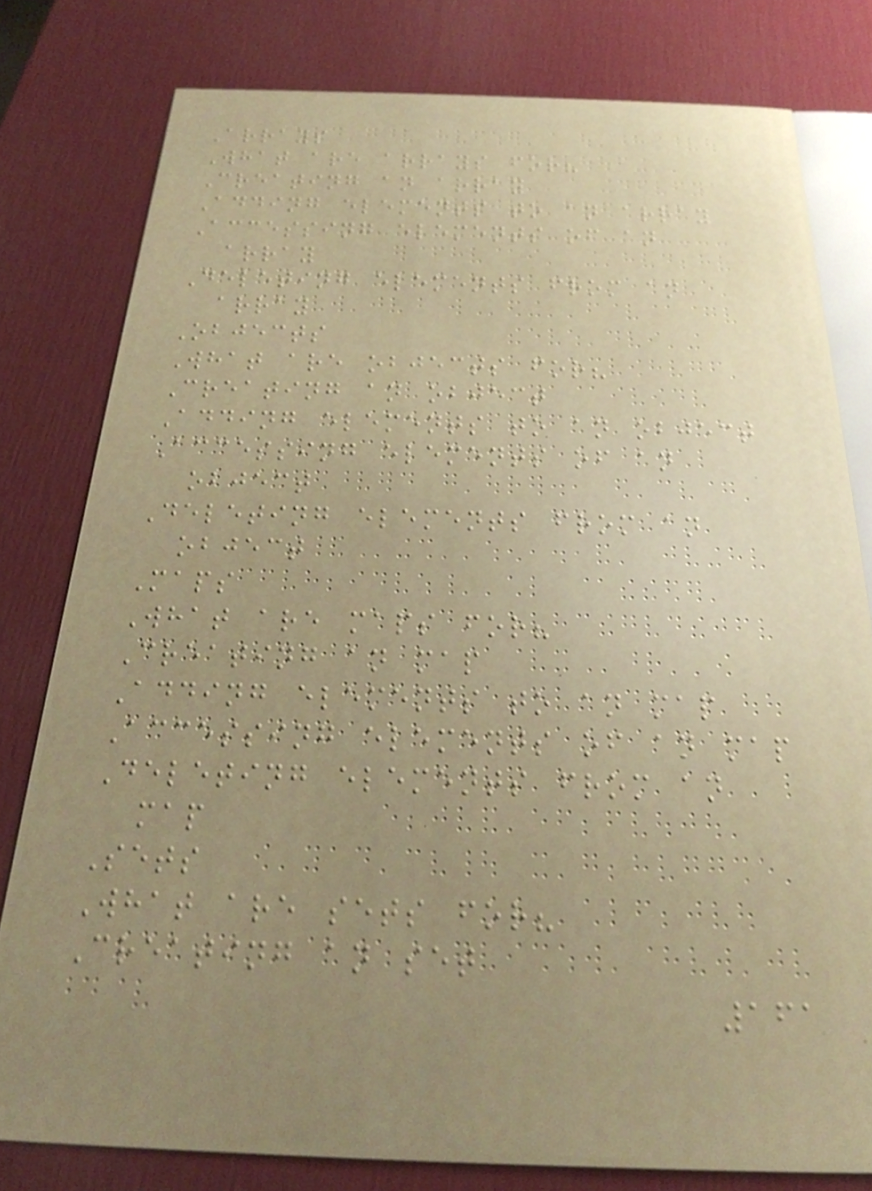Arrays
What are arrays for?
Creating an array
Adding elements to an array
Accessing elements of an
array
Deleting elements from an
array
Objects
What are objects for?
Creating an object
Adding elements to an object
Accessing elements of an
object
Deleting elements from an
object
Maps
What are maps for?
Creating an map
Adding elements to an map
Accessing elements of an map
Deleting elements from an
map
Sets
What are sets for?
Creating an set
161
